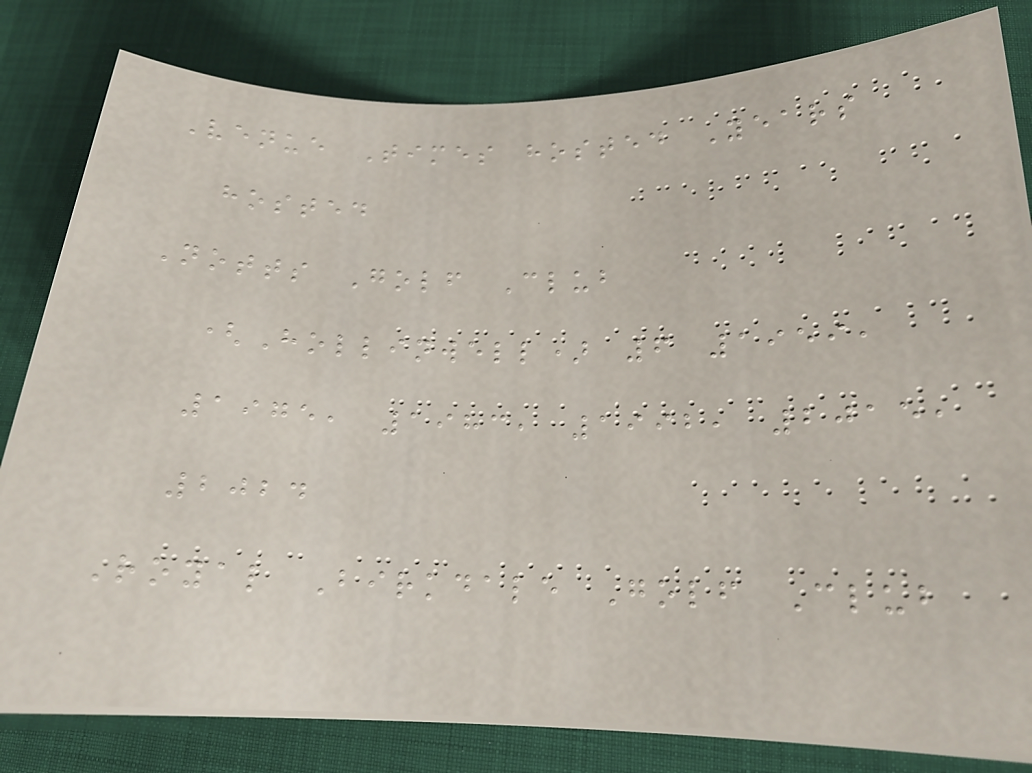Venue Times hosted Years
hosted
Notts Golf Club
(Hollinwell) 6 1959,
1975, 1983, 1992, 2015,
2024
Royal Birkdale Golf Club
